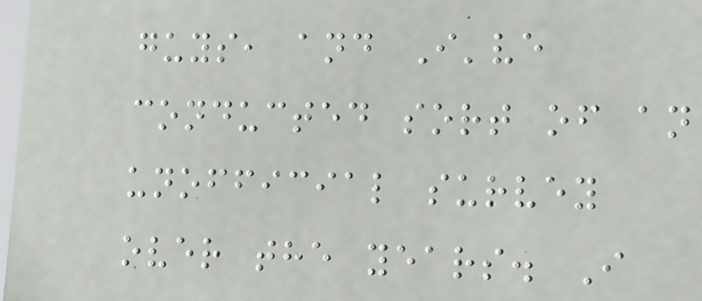guys, and I've
conducted sort of an
unofficial survey
over the years. I
